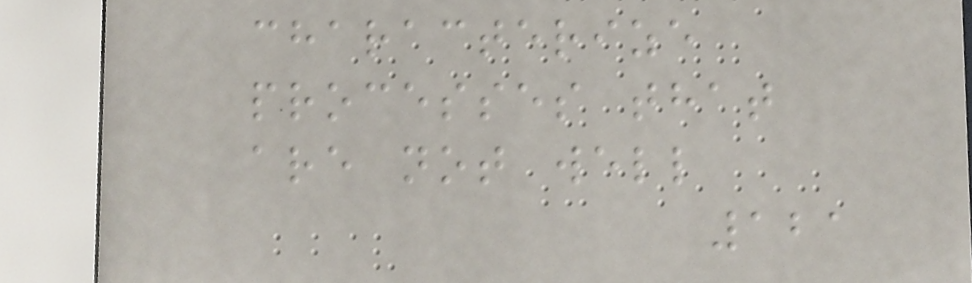characterize
processes that
are not well
121
